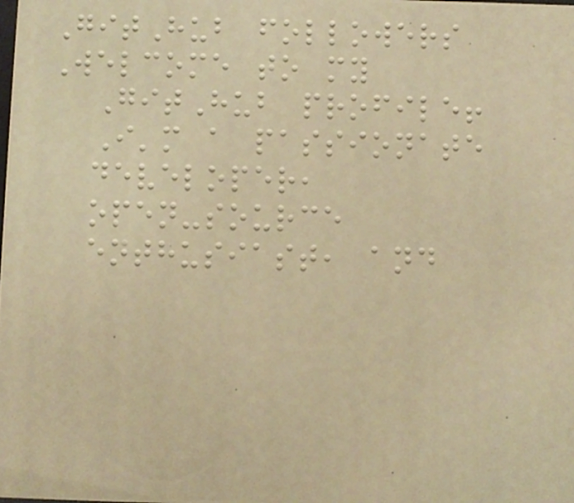GitHub followers
Welcome to my
GitHub profile!
I'm a passionate
developer,
open-source
enthusiast, and
